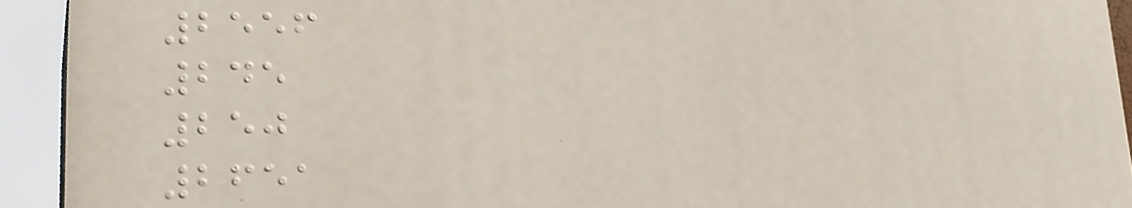2556
245
250
2651
